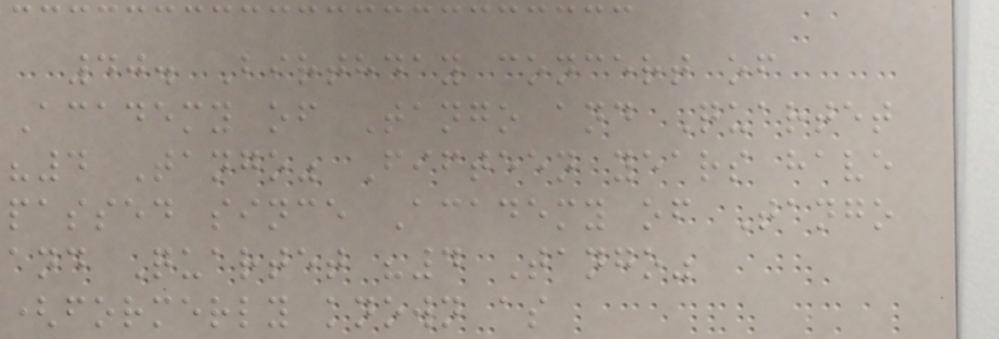40. Birthday concert of
Academy of Tango and Quartet
"4 Tango" Fifteen years have
passed since Academy of Tango
and Quartet "4 Tango"
(formerly known as
